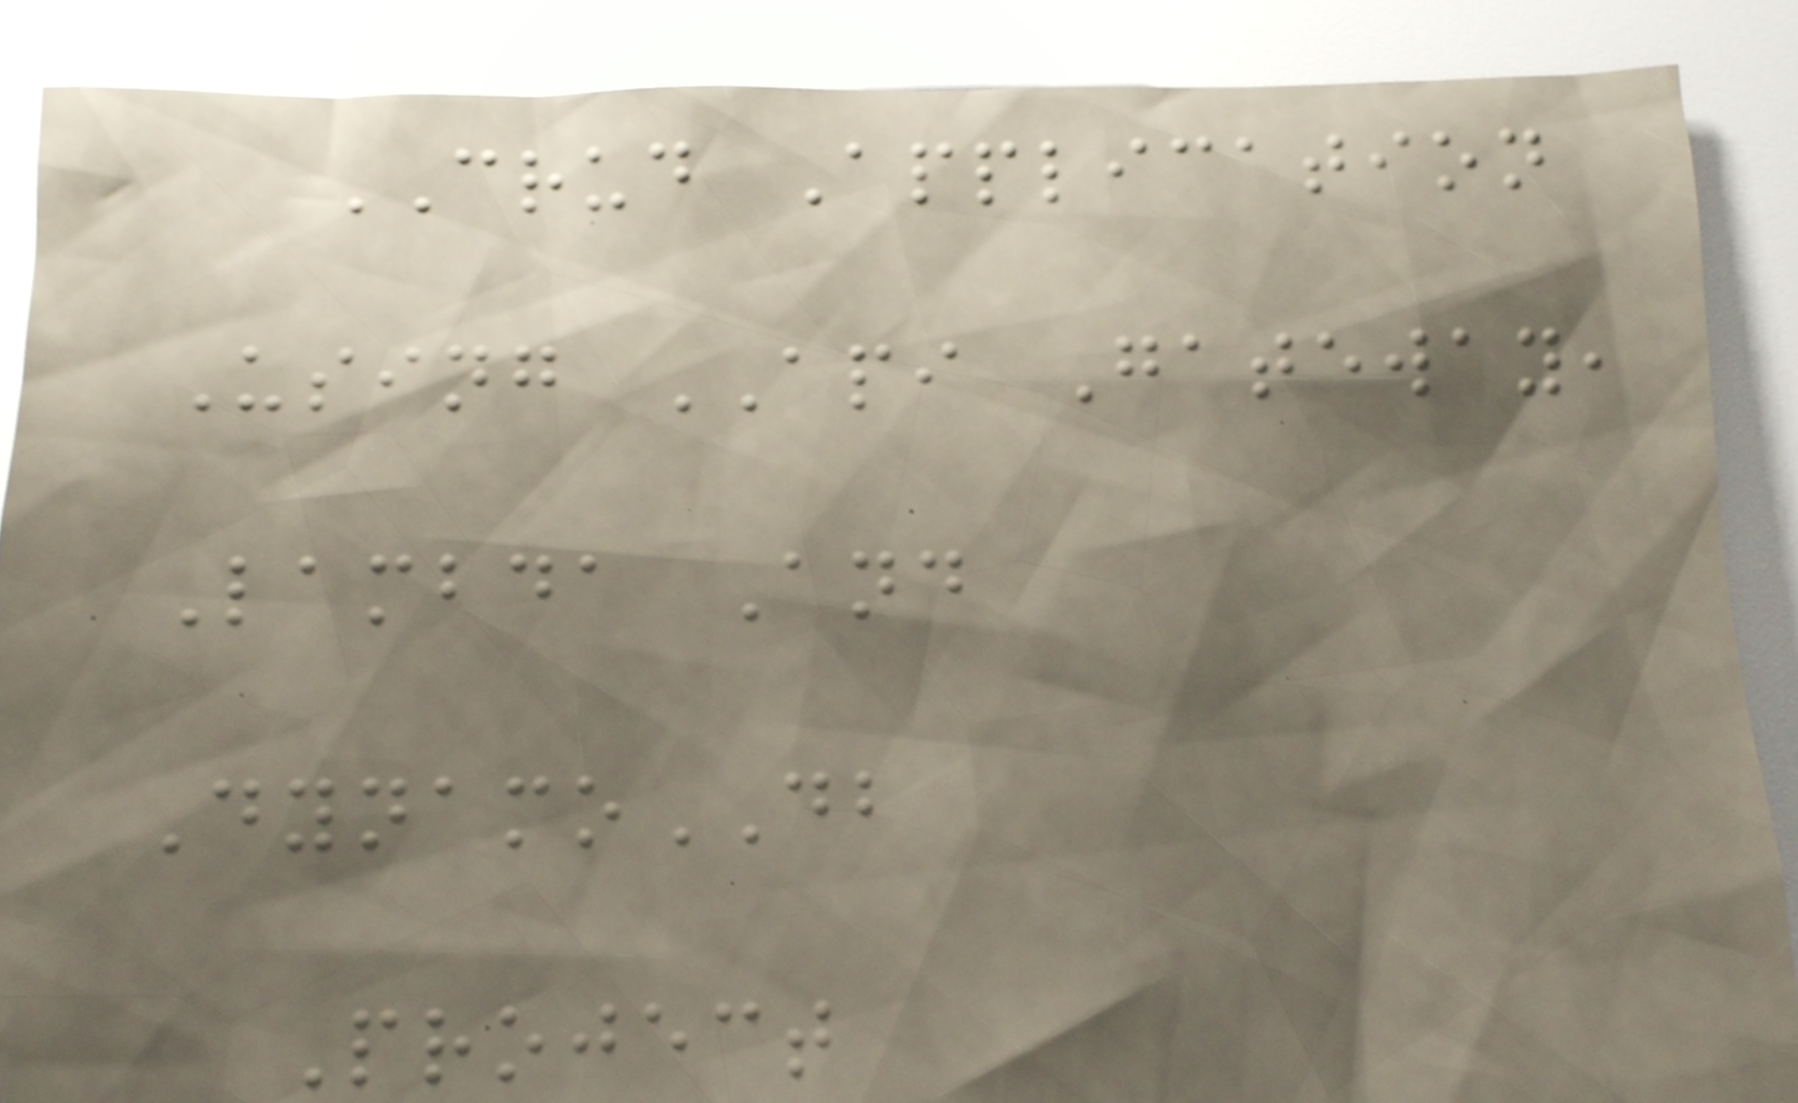CRUD Application
Using API Gateway,
Lambda And
DynamoDB
Project
